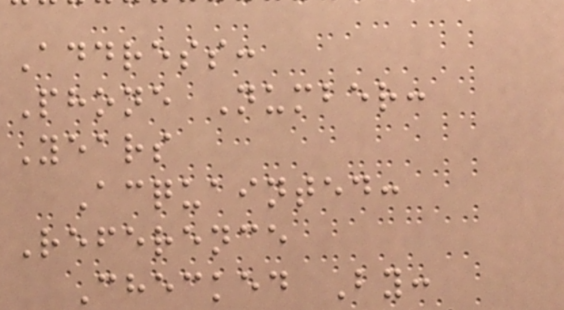Address:
Phone Number:
Years
Acquainted:
Reference
Checked By:
